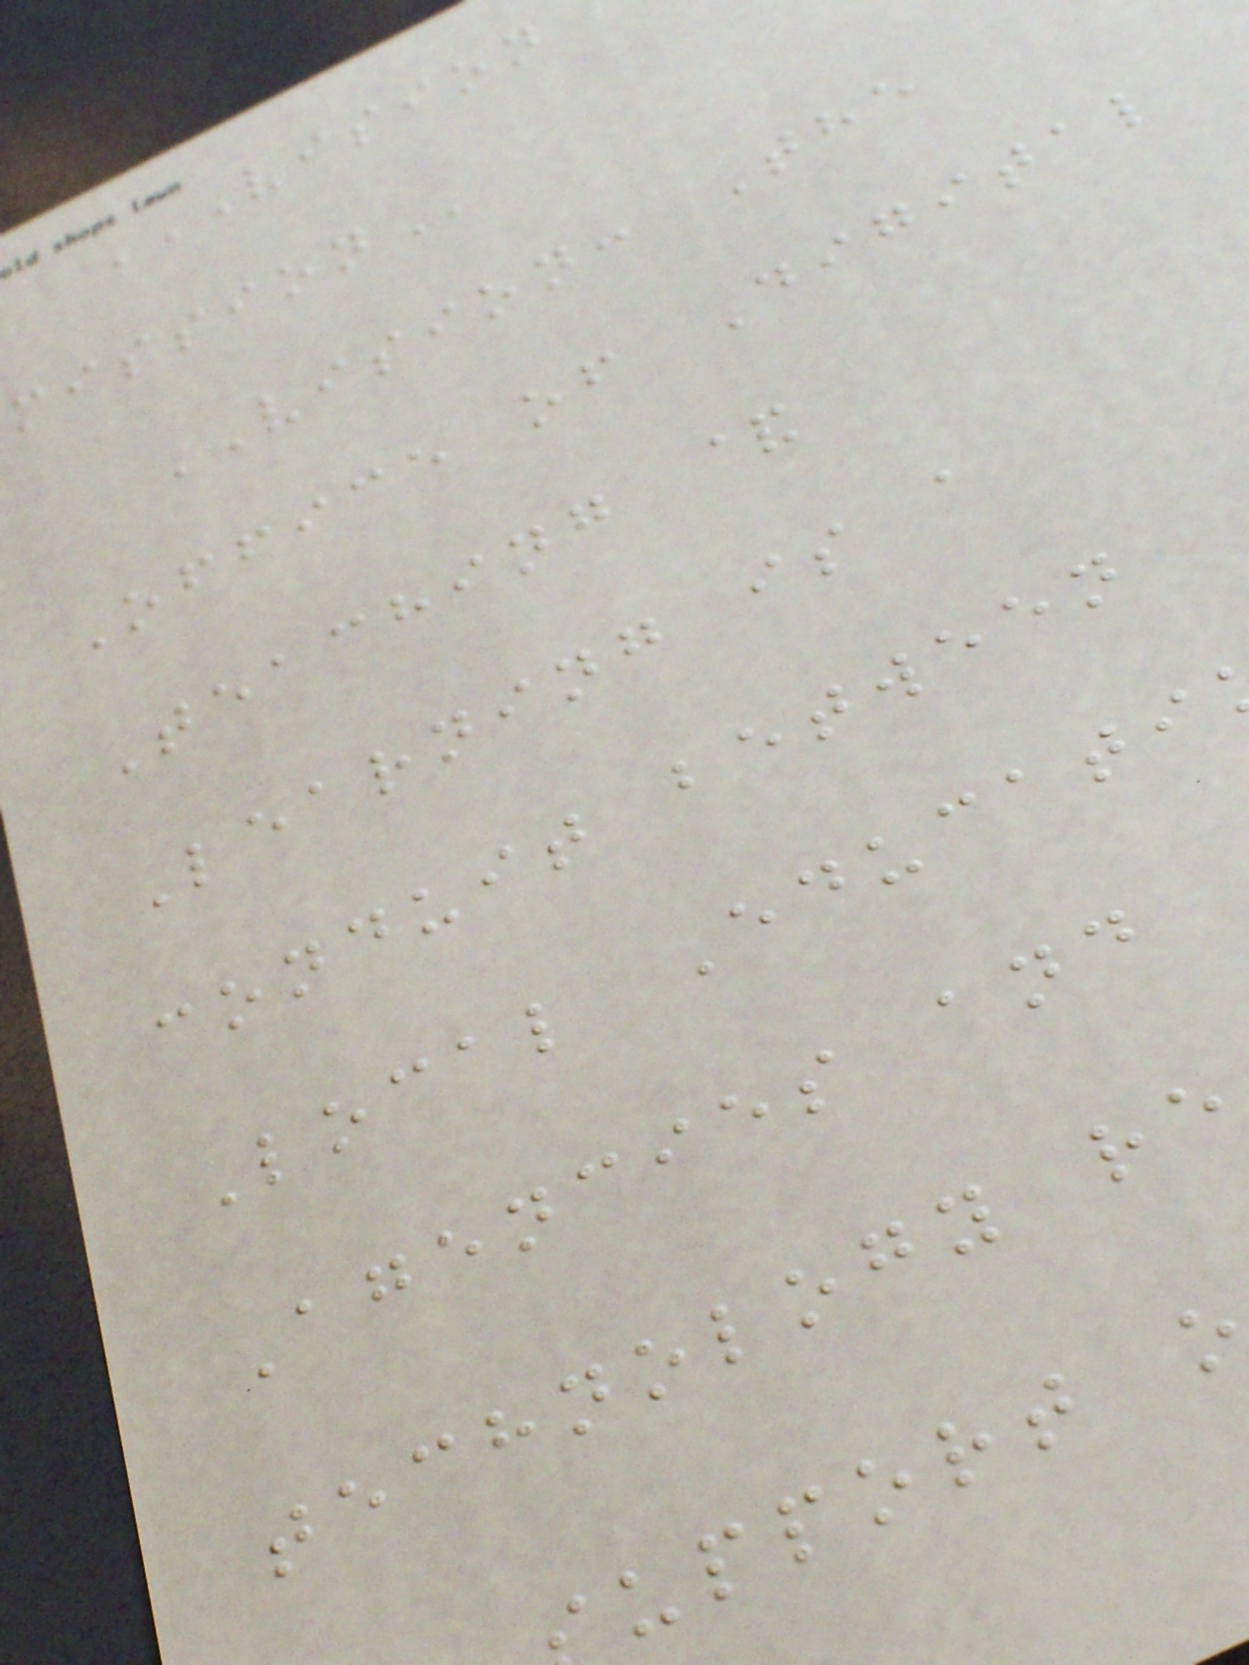VISION: The
Office of Digital
Teaching &
Learning is a
conduit between
Local Educati
Agencies and
technology re
upport
